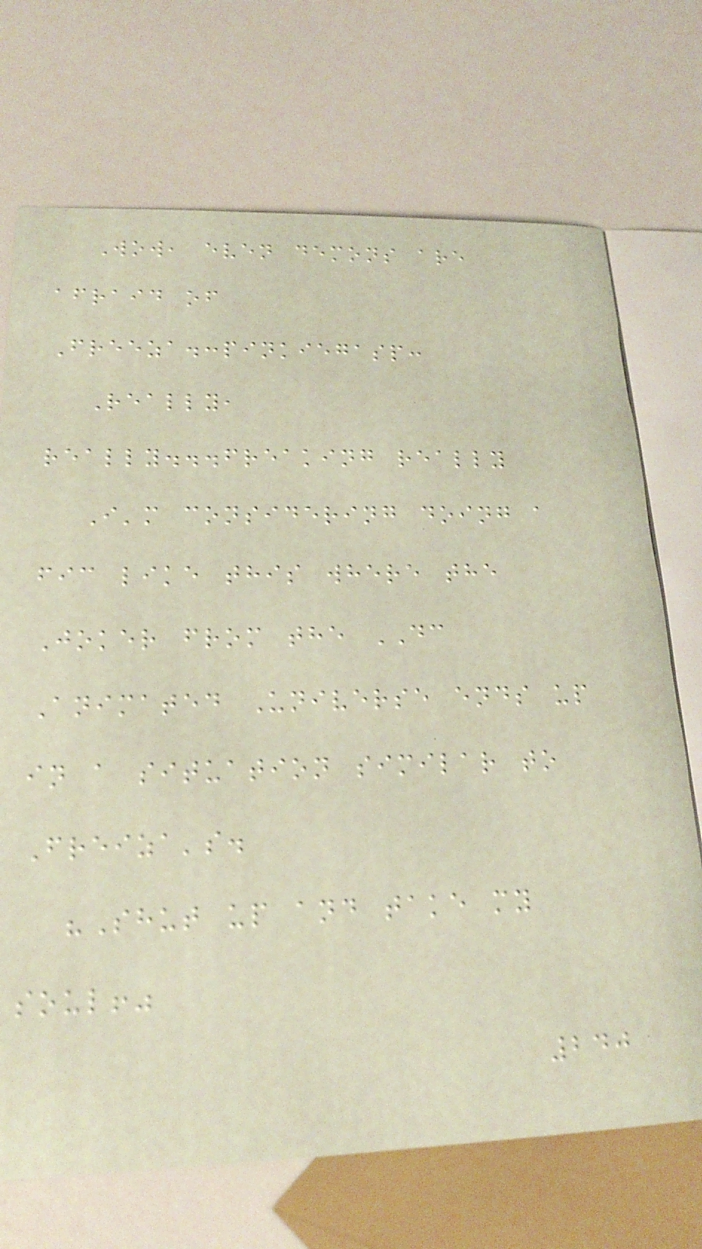Wow, even demons are
afraid of
Freeza.:pinkiegasp:
Really,
really...freaking really
I'm considering doing a
fic like this where the
Joker from the DC
Animated Universe ends up
in a situation similar to
Freiza's.
"Shut up and take my
soul!"
240
